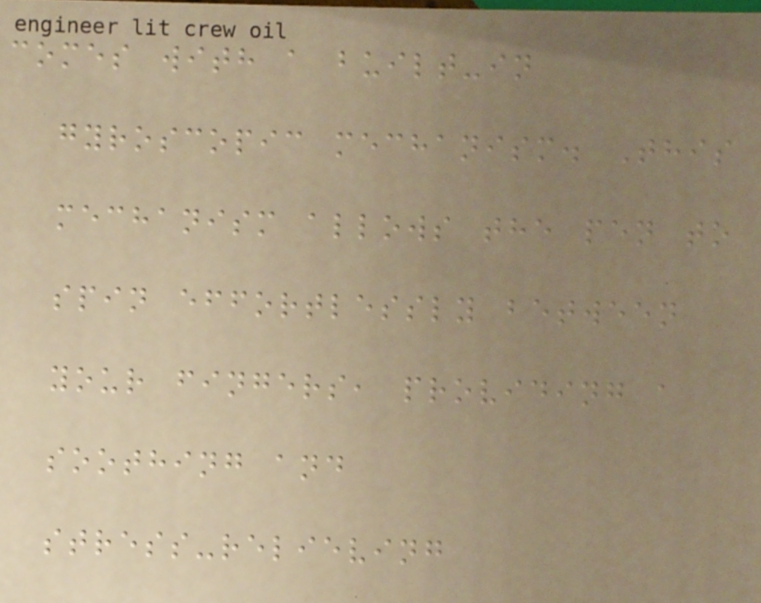comes with a built-in
gyroscopic mechanism. This
mechanism allows the pen to
spin effortlessly between
your fingers, providing a
soothing and
stress-relieving
